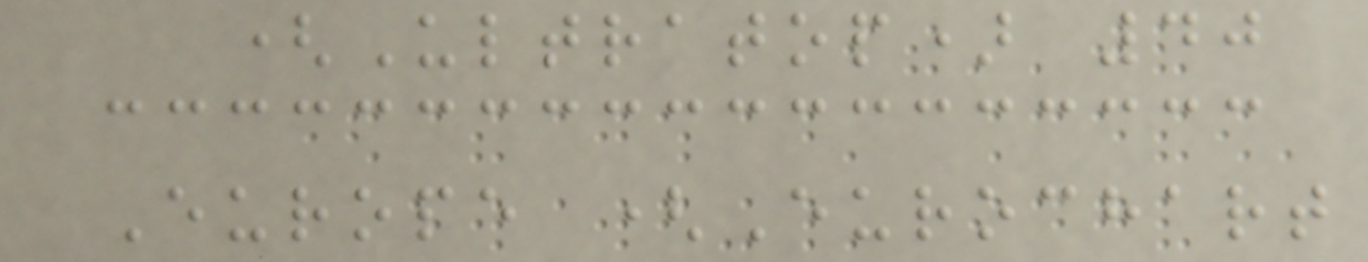(Ultratop) 40
Europe (Eurochart
